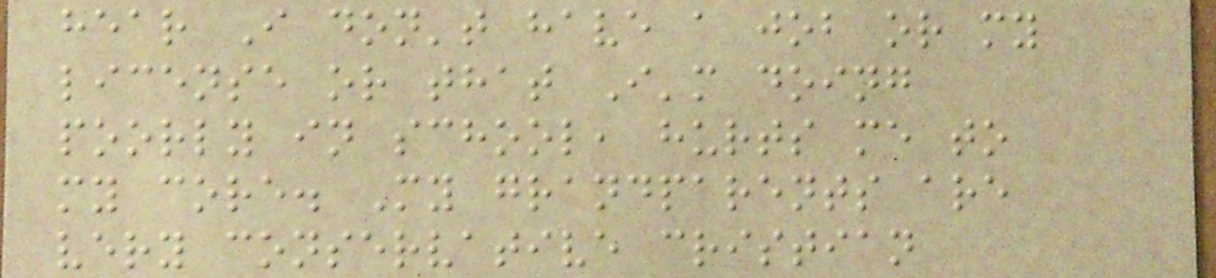hear I don't have a job or my
license or that I'm doing
poorly in school, hurts me to
my core. My grandparents are
very conservative cristian
